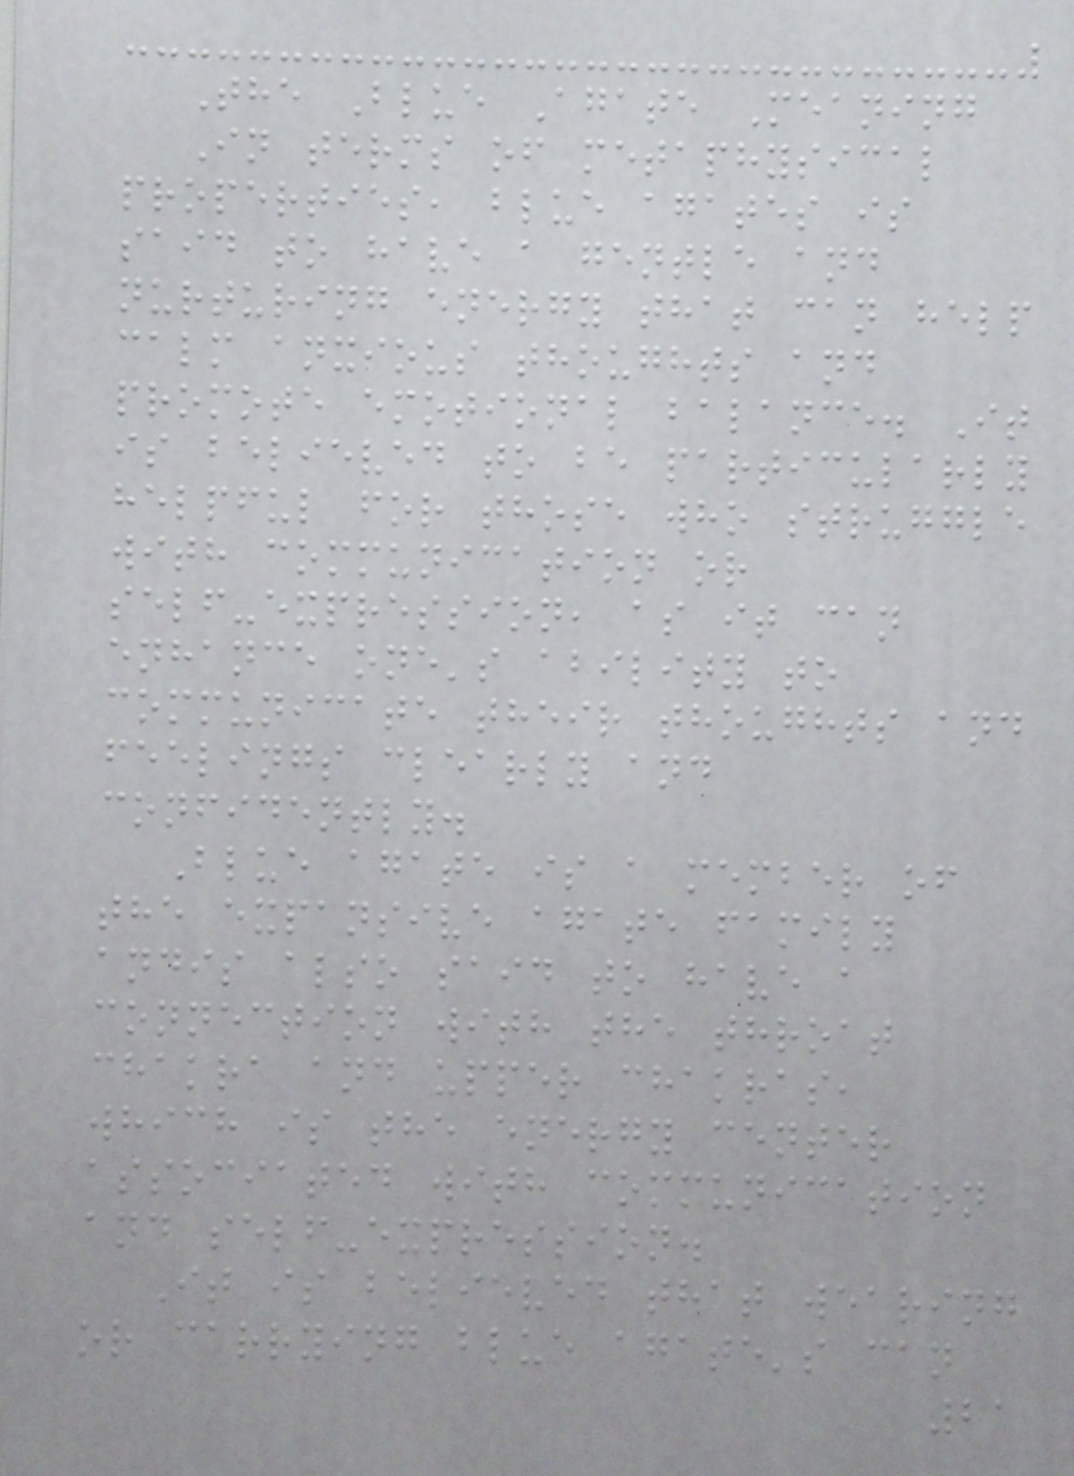The Blue Agate Meaning
In terms of metaphysical
properties, blue agates is
said to have a gentle and
nurturing energy that can help
calm anxious thoughts and
promote emotional balance. It
is believed to be particularly
helpful for those who struggle
with communication or
self-expression, as it can
enhance one's ability to
communicate their thoughts and
feelings clearly and
confidently.
Blue agate is a member of
the expansive agate family
andis also said to have a
connection with the throat
chakra and upper chakras,
which is the energy center
associated with communication
and self-expression.
It is believed that wearing
or carrying blue agate's can
21
